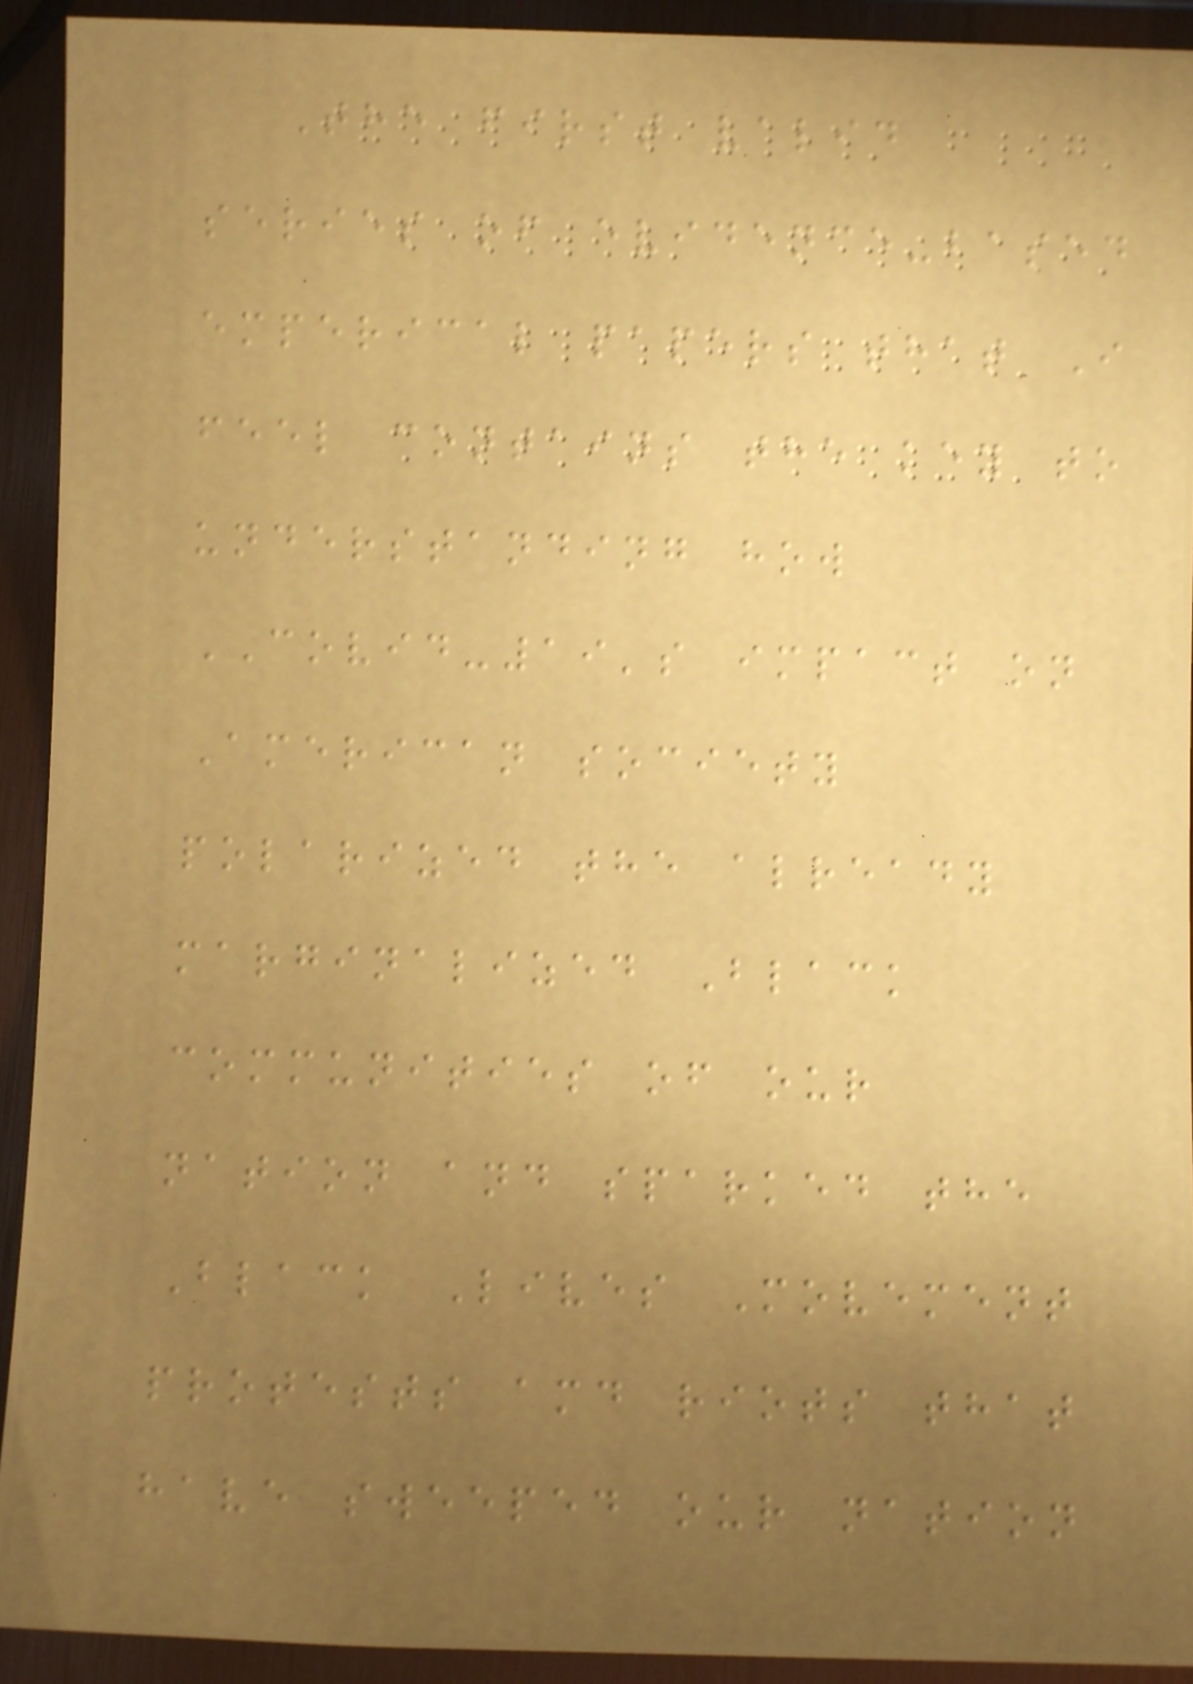The first valid
series of evidence-based
emperical papers that I
feel contains the key to
understanding how
COVID-19's impact on
American society
polarized the already
marginalized Black
communities of our
nation and sparked the
Black Lives Movement
protests amd riots that
have sweeped our nation
